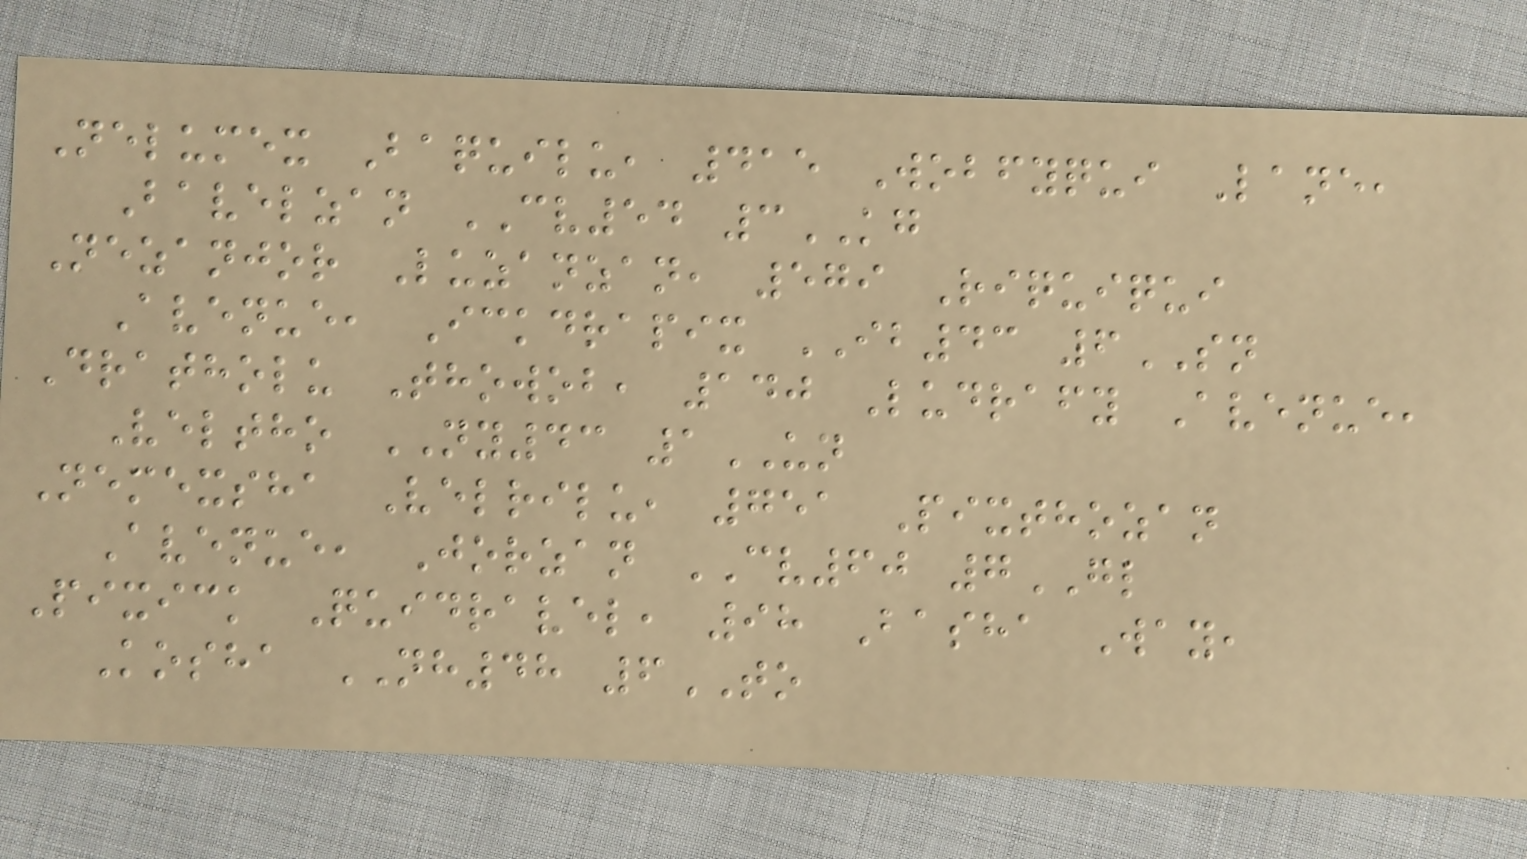Nelumex Baquilu, 415 Wobfyqui Lane,
Bavelzan CV54 3KG
Nezanjor Luzanzan, 579 Riquiqui
Avenue, Ickdrapix IB43 6SN
Dratholu Thowob, 140 Ludrafy Avenue,
Veltho NY43 1UN
Nemexsha Velrilu, 751 Pixthozan
Avenue, Jorzan CV60 7GL
Pixick Quidravel, 98 Basha Way,
Kosha NH48 6TO
